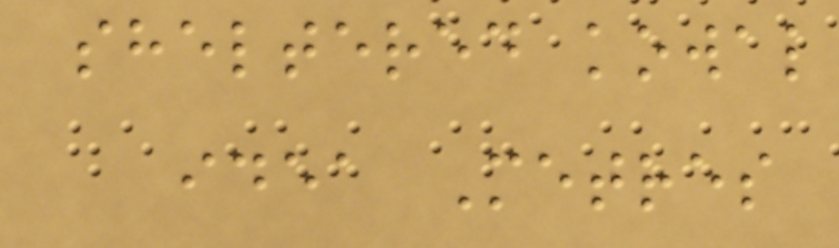sheltered kowal
idea Metres
